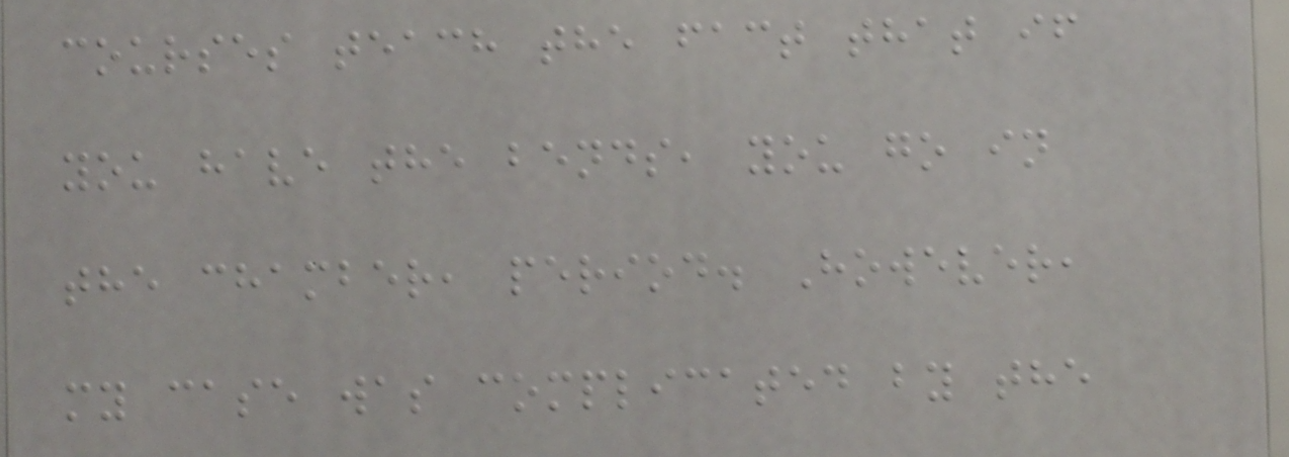courses teach the fact that if
you have the bends, you go in
the chamber, period. However,
my case was complicated by the
